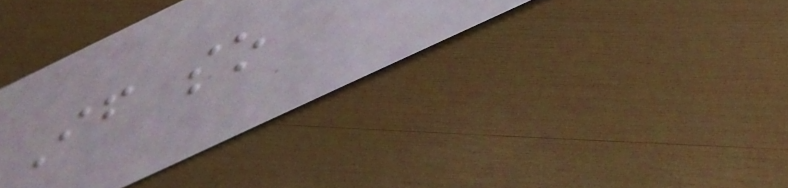If so
